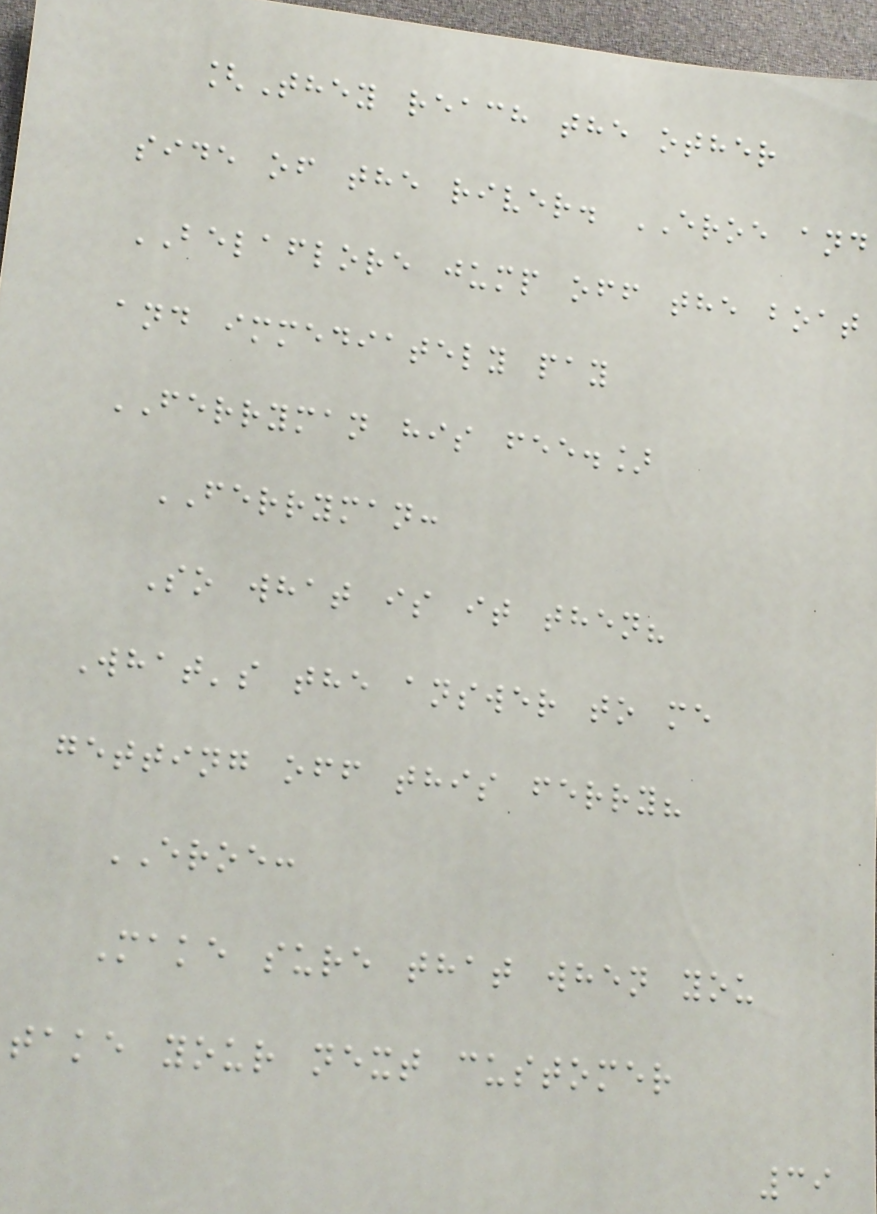[They reach the other
side of the river. EROE and
BELAFLORE jump off the boat
and immediately pay
FERRYMAN his fee.]
FERRYMAN:
So what is it then?
What's the answer to me
getting off this ferry?
EROE:
Make sure that when you
take your next customer
39
